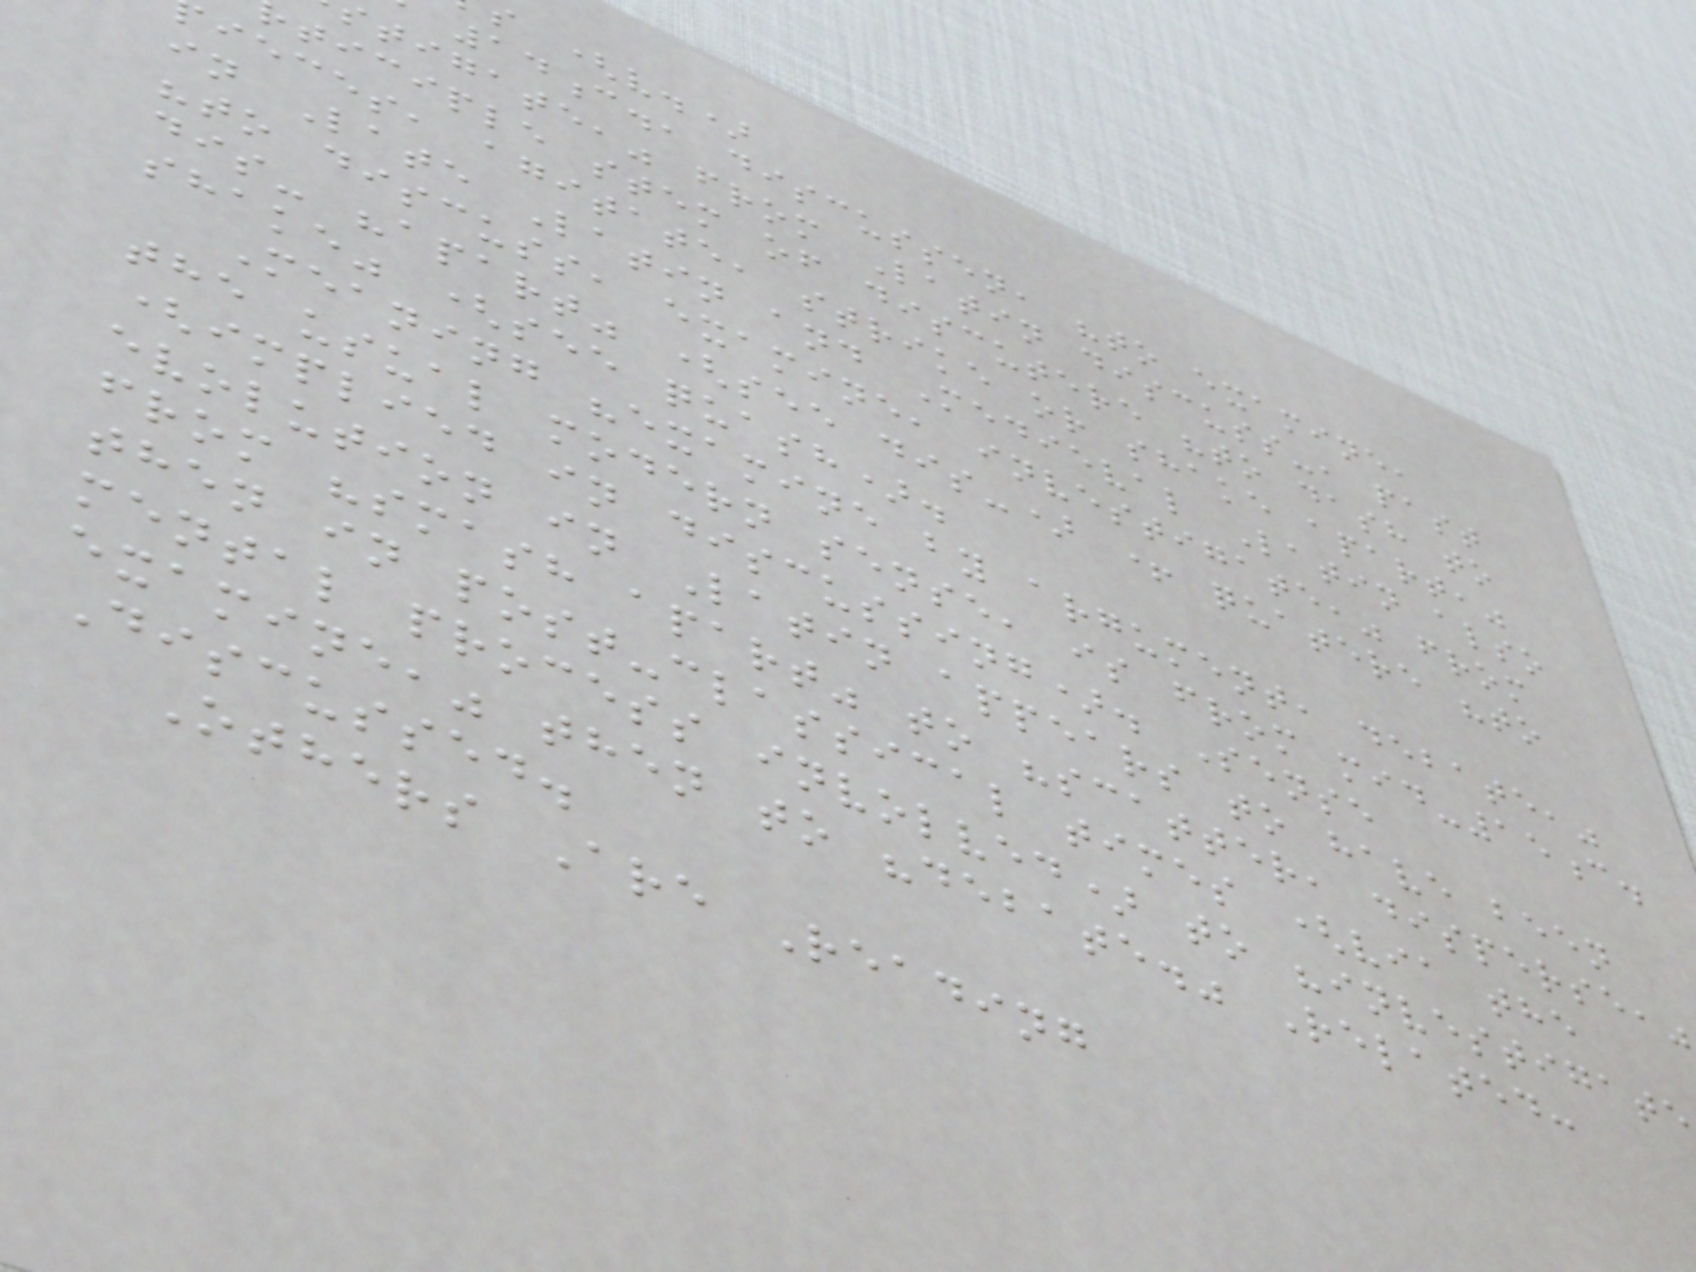s (v.)
14c., discussen, "to examine,
tigate," from Latin discuss-, past
ticiple stem of discutere "to dash to
ieces, agitate, strike or shake apart,"
in Late Latin and Medieval Latin also
"to discuss, examine, investigate," from
dis- "apart" (see dis-) + quatere "to
shake" (see quash).
Meaning "examine by argument, debate,"
the usual modern sense, is from mid-15c.
(implied in discussing). Sense
evolution in Latin appears to have been
from "smash apart" to "scatter, disperse,"
then in post-classical times (via the
mental process involved) to "investigate
examine," then to "debate." Related:
Discussed.
Others Are Reading
